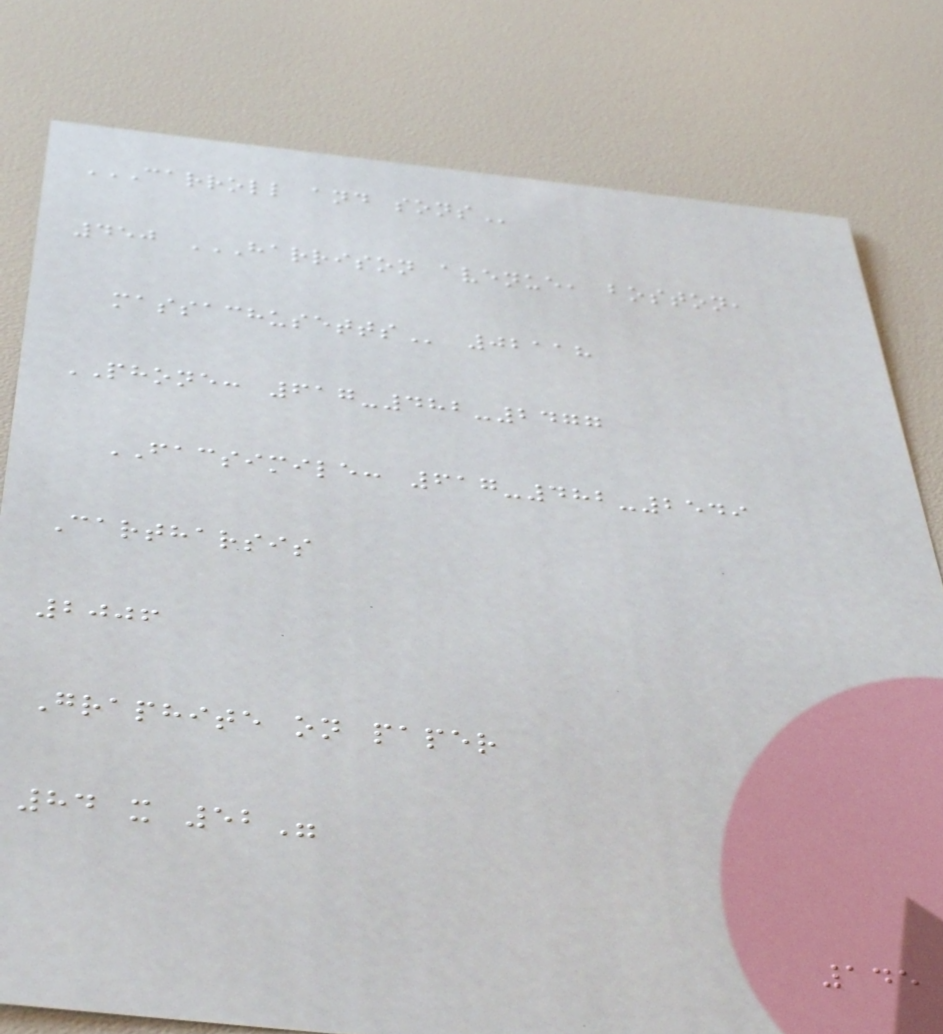CARROLL AND SONS
450 HARRISON AVENUE, BOSTON,
MASSACHUSETTS 02118
PHONE: 617-482-2477
FACSIMILE: 617-482-2549
Cartharsis
2006
Graphite on paper
84 x 52"
145
